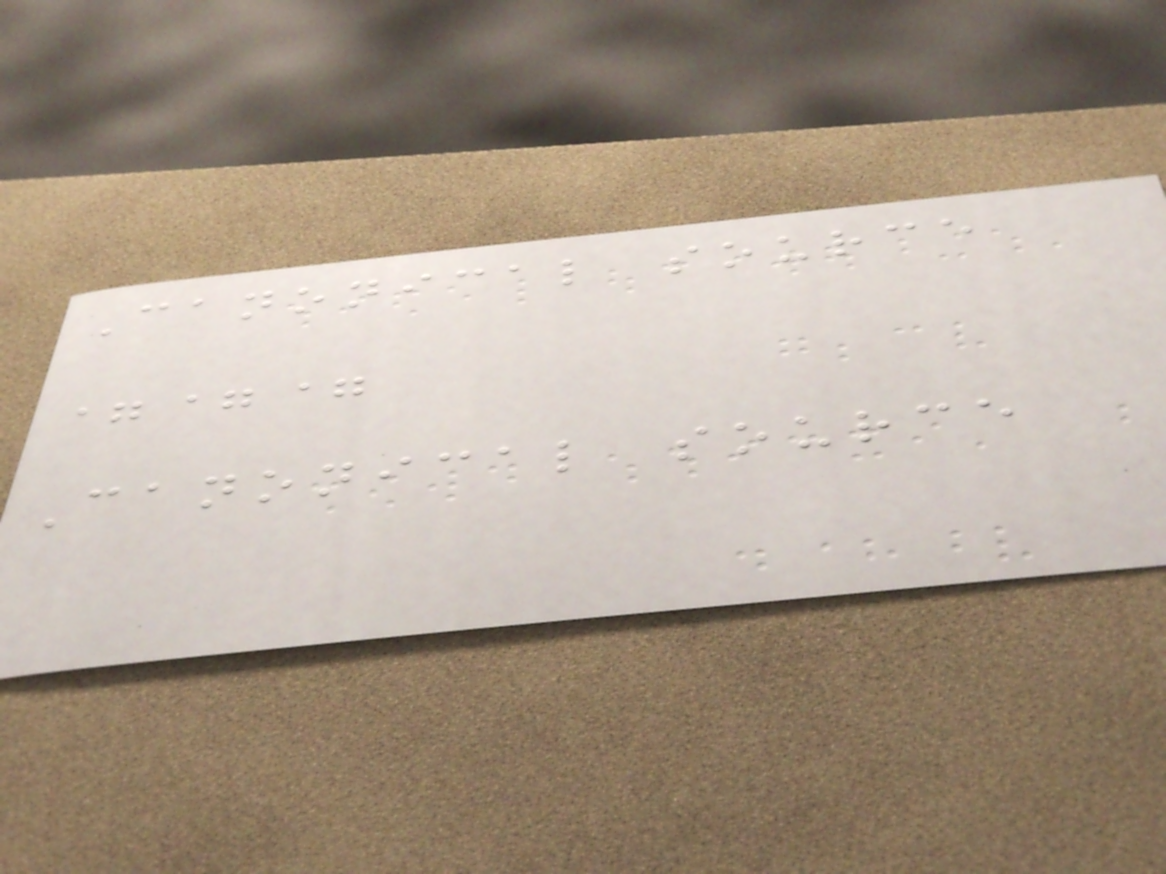Canonical source
===
Canonical source
